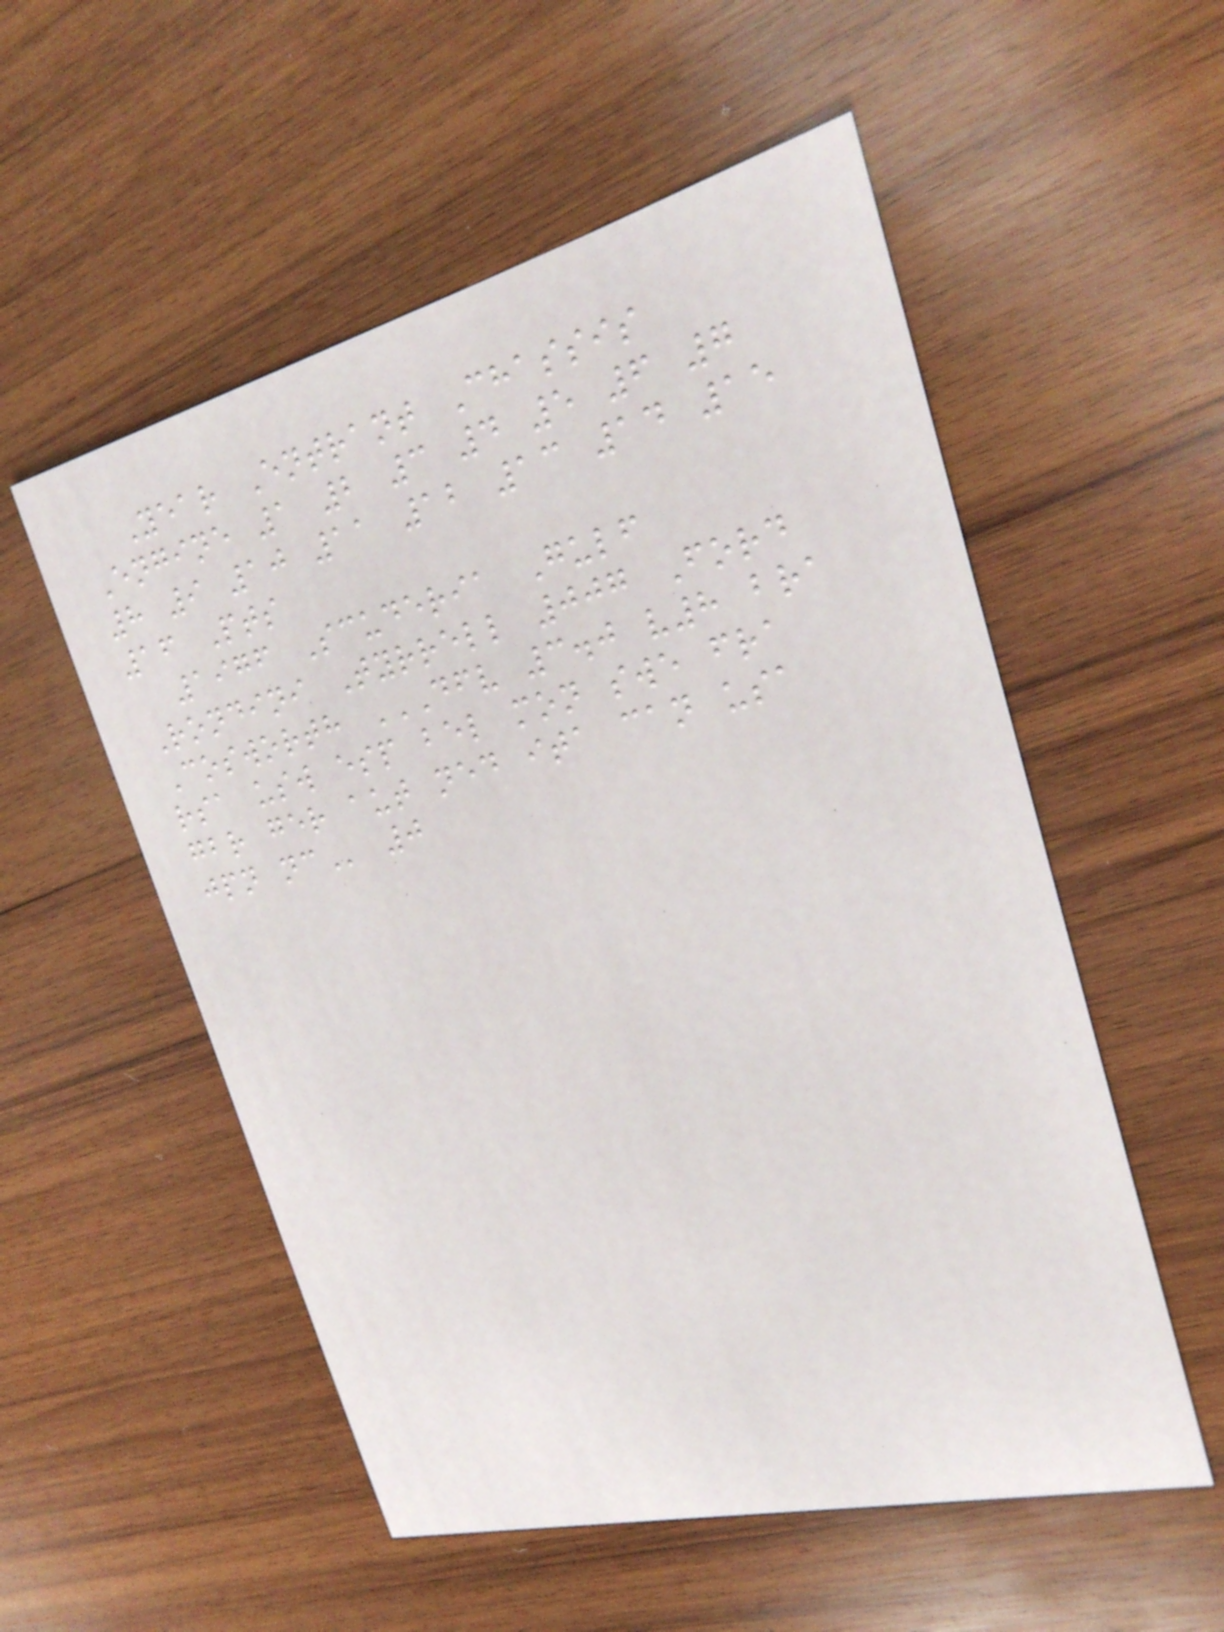Year Entrant Chassis
Engine 1 2 3 4 5 6 7
8 9 10 11 12 13 14 15
16 Pts
1976 Scuderia Gulf
Rondini Tyrrell 007 Ford
Cosworth DFV 3.0 V8 BRA
RSA USW ESP BEL MON SWE FRA
GBR GER AUT NED ITA CAN USA
JPN NC 0
